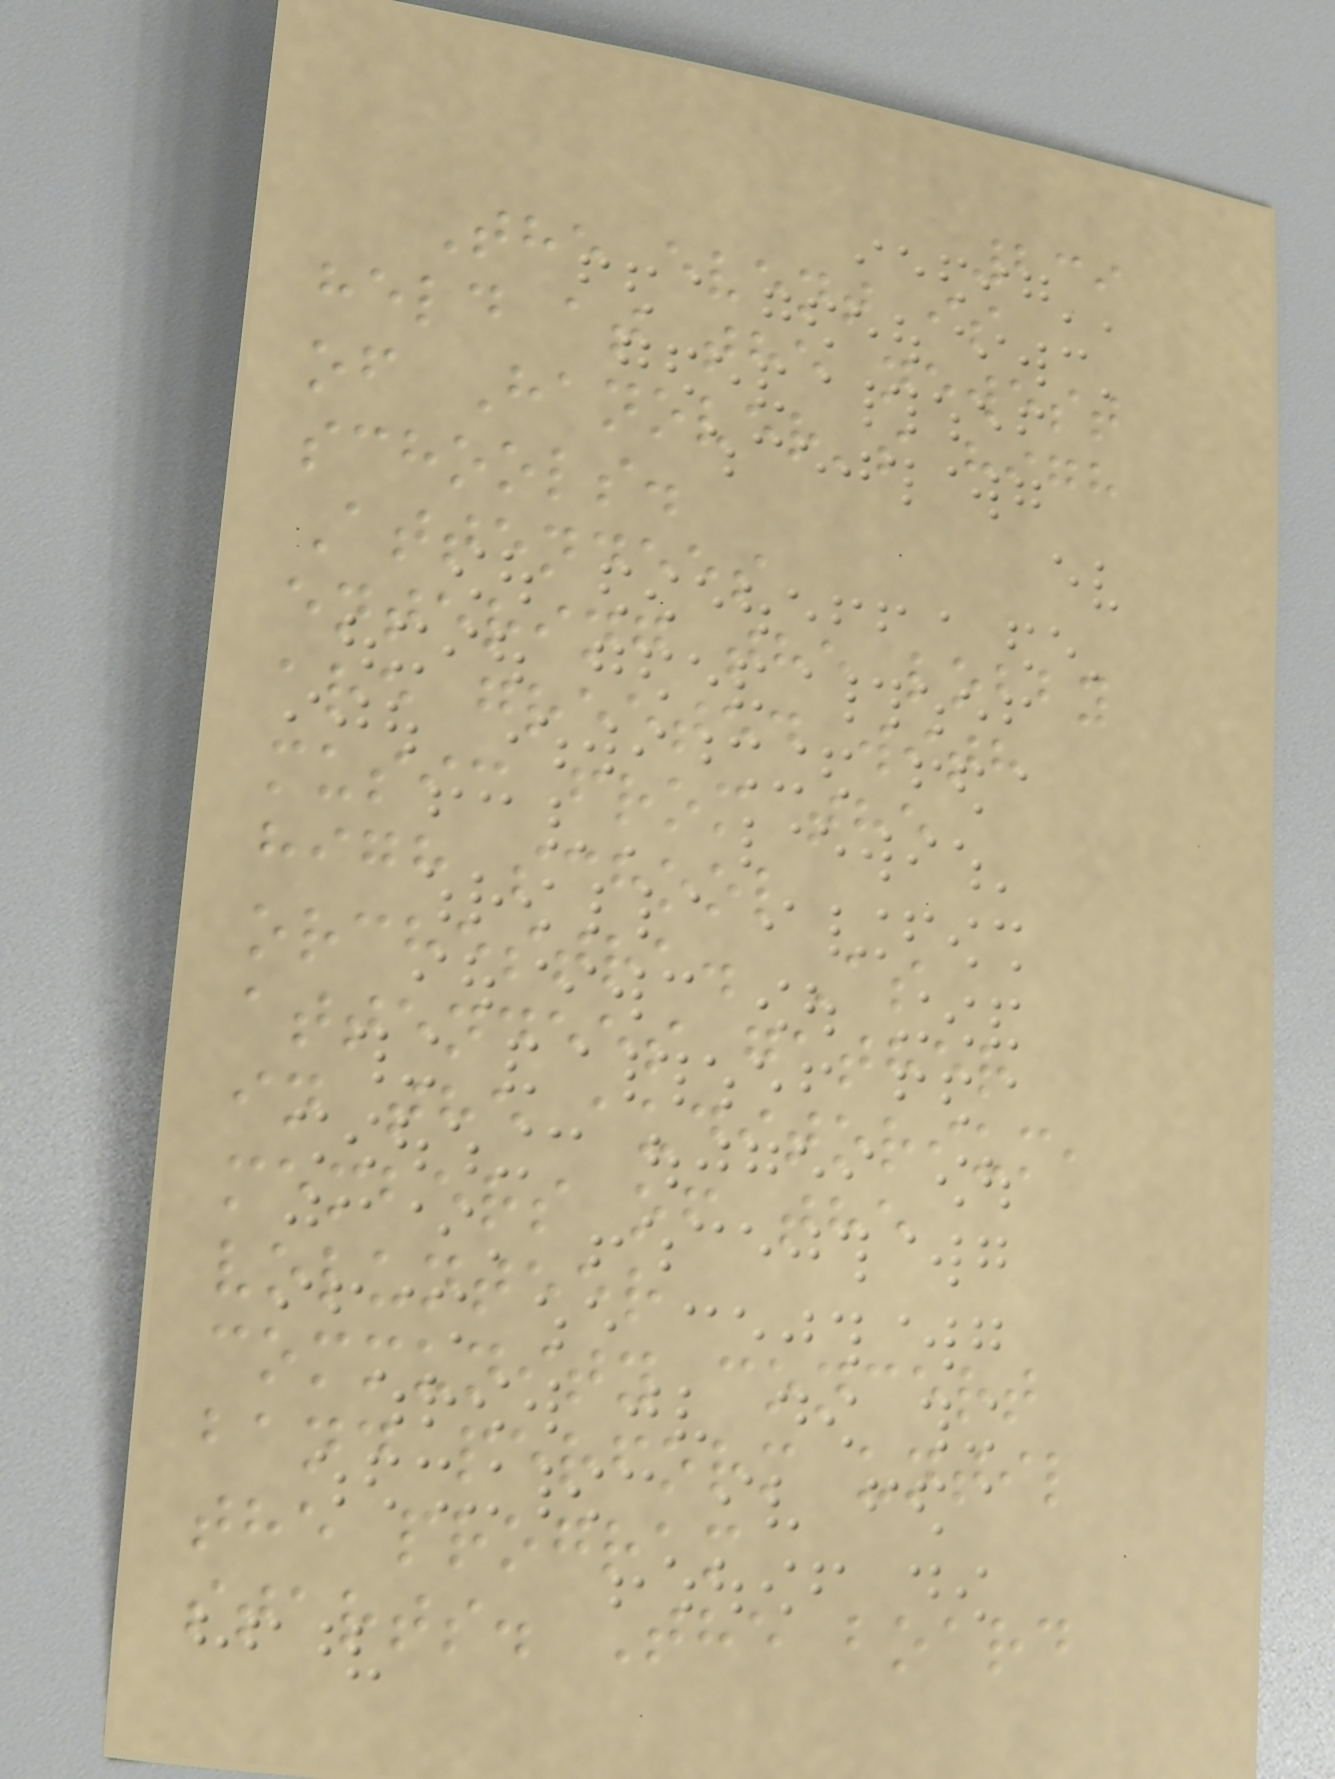239
The event is
held at the newest
of Hanover's high
schools.
Attendees
entering the lobby
are greeted with
music from the
high school
orchestra. As
attendees gather
in the auditorium,
members of the
volunteer
community concert
band perform until
the program
starts. The board
